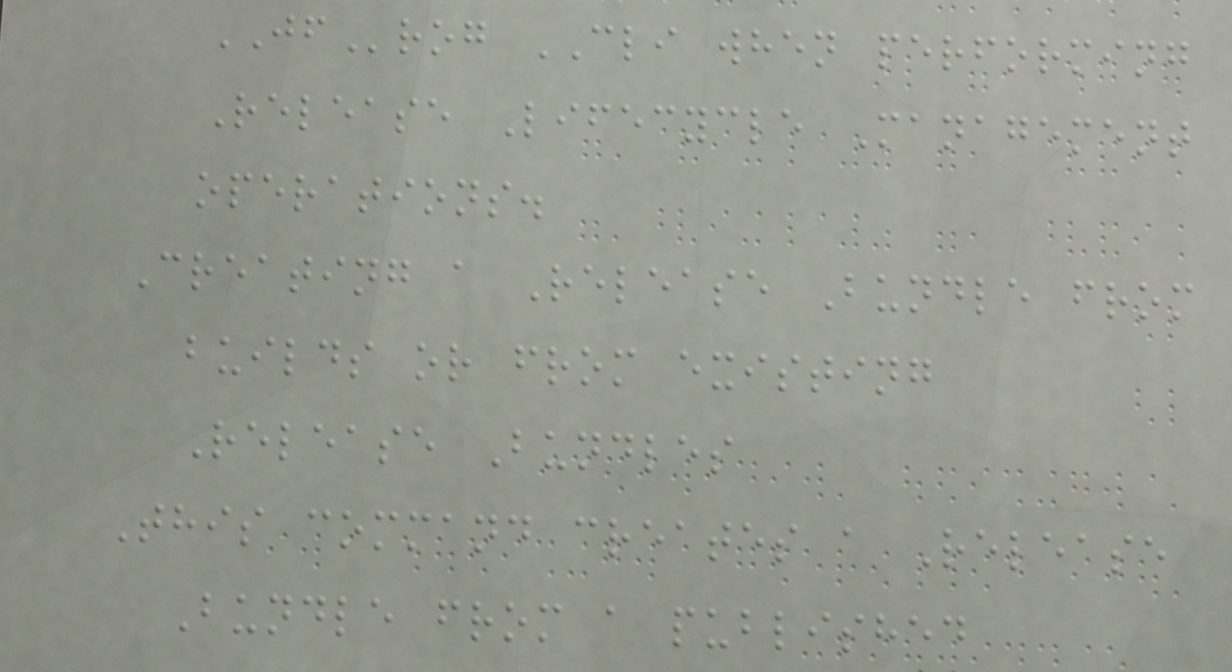JFrog CLI when performing
Release Lifecycle Management
operations.
Creating a Release Bundle from
builds or from existing
Release Bundles
This command creates a Release
Bundle from a published
